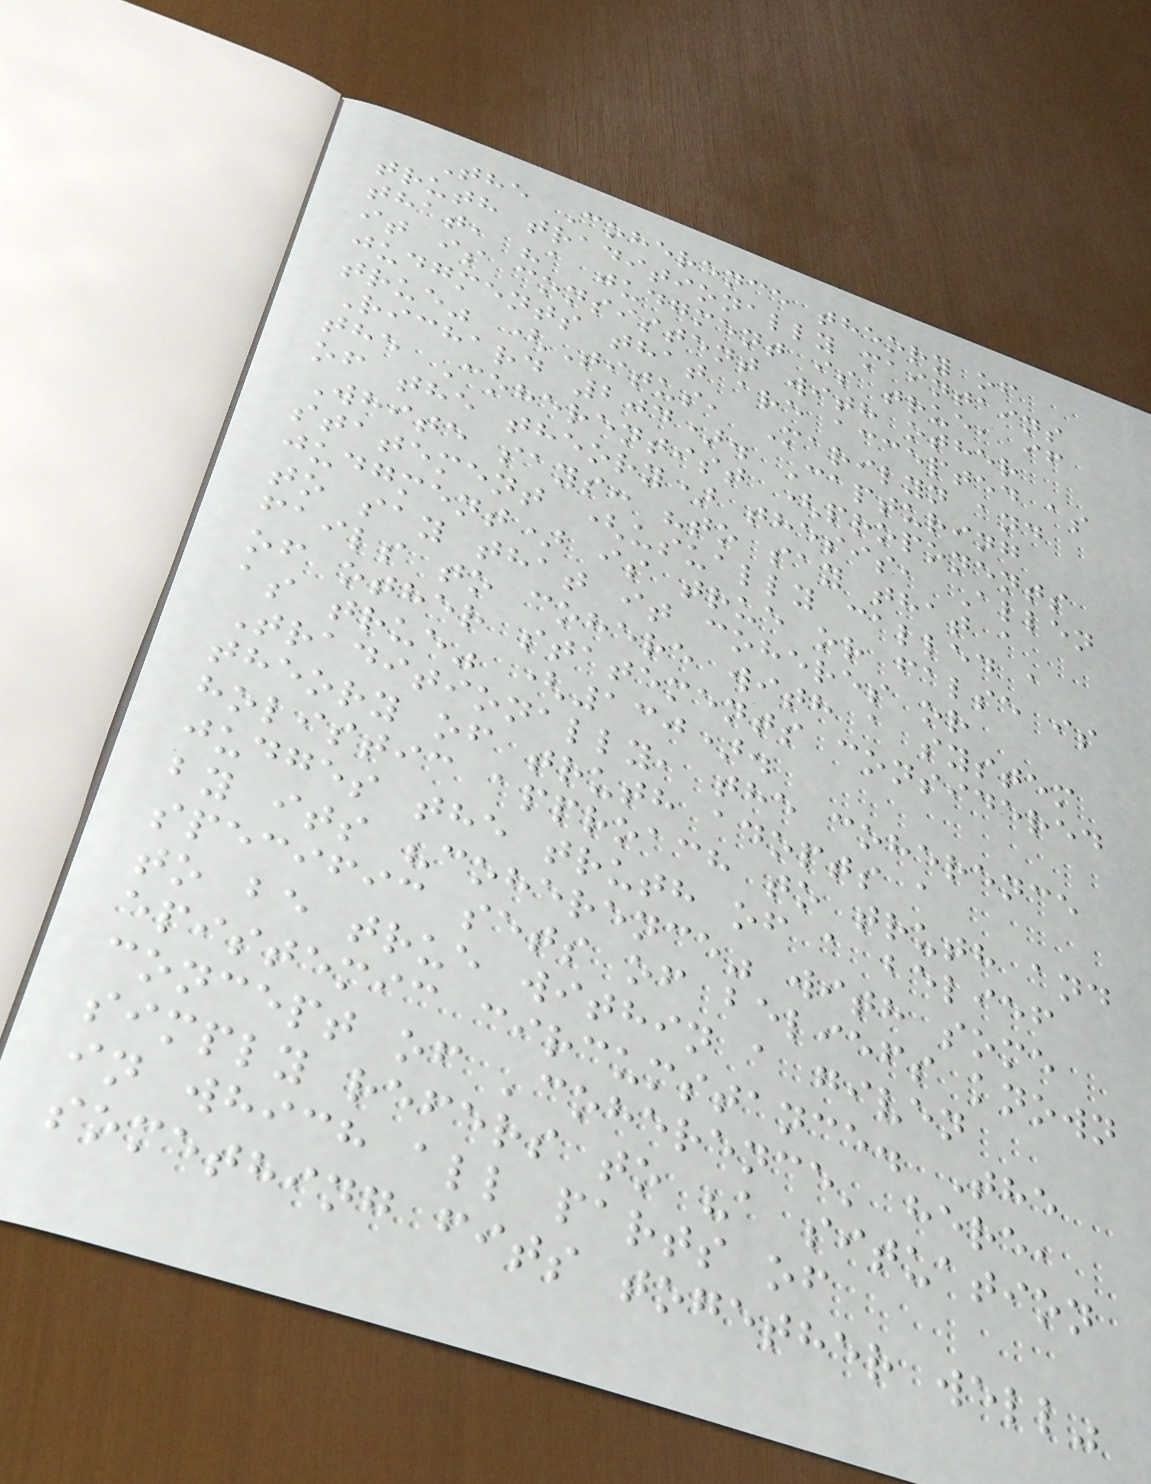The Coherence theory of
truth traditionally maintains
that, "a judgment is true, if
it is consistent with other
judgments that are accepted as
true" (Titus, Marilyn and
Richard 204). Capturing
the Coherentist (proponents
of the theory) thesis, Allen
White says: "to say that a
statement (usually called a
judgment) is true or false is
to say that it coheres or
fails to cohere with a system
of other statements considered
as true" (130).
Traditionally, the coherence
theory of truth adopts a
holistic approach to truth and
judges the truth of a belief
by its "coherence" with some
specific sets of beliefs known
to be true within a given
epistemic circumstance. The
concept of 'coherence' here,
simply refers to "a situation
in which all parts of
something fits together well"
